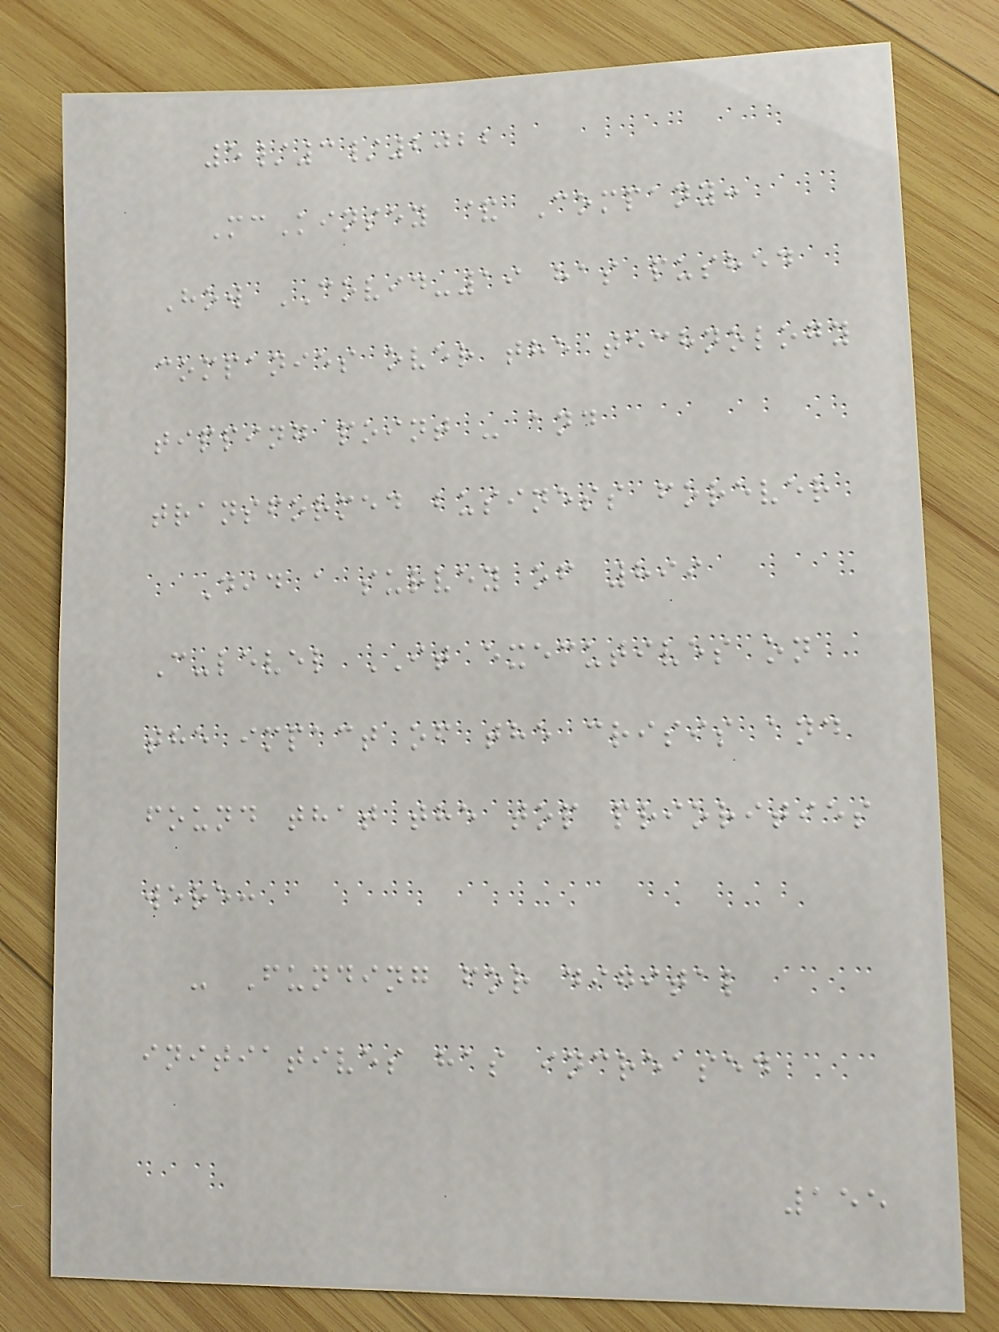5/3/2022
McKinsey & Company:
How COVID-19 has pushed
companies over the technology
tipping point - and
transformed business forever
Did a survey of 899
C-level IT executives on
the impact of the crisis and
found that the top priorities
were:
- Funding for digital
initiatives has increased
155
